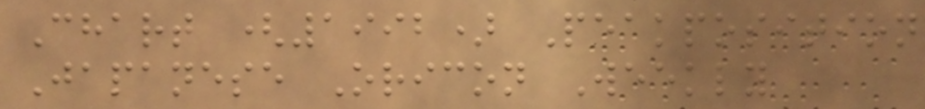Chart (1992) Peakposition
Japanese Oricon Weekly
